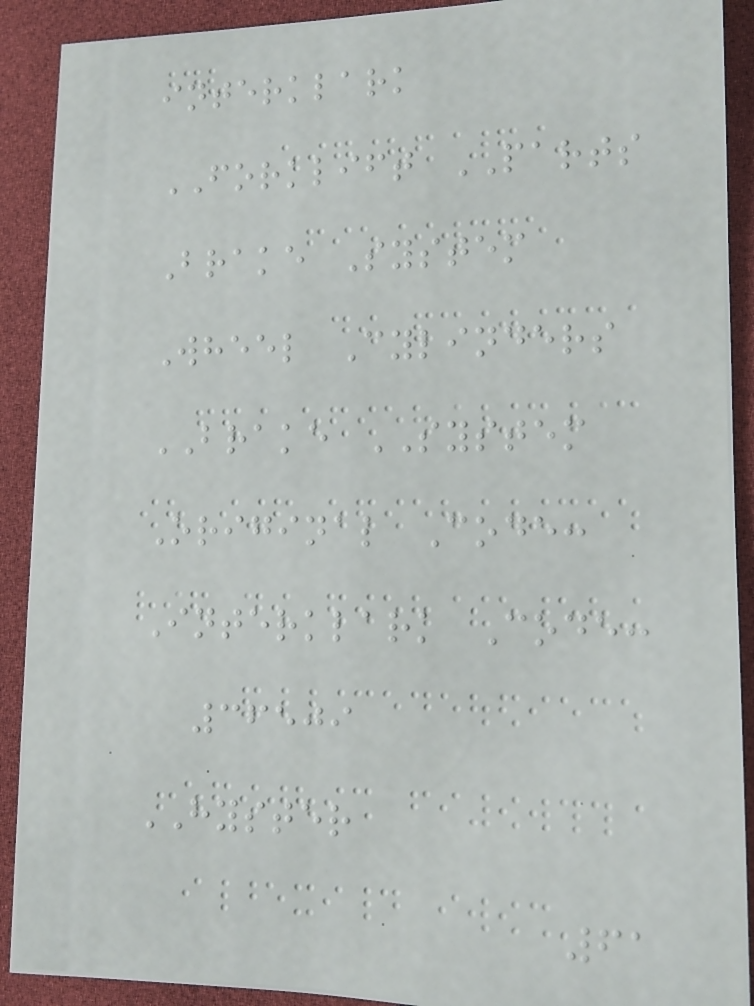interklark
FORKLIFT PARTS
Brake System
Wheel Cylinders
BRAKE SYSTEM
Original Code:
Interklark Code:
36509
HYSTER
61
